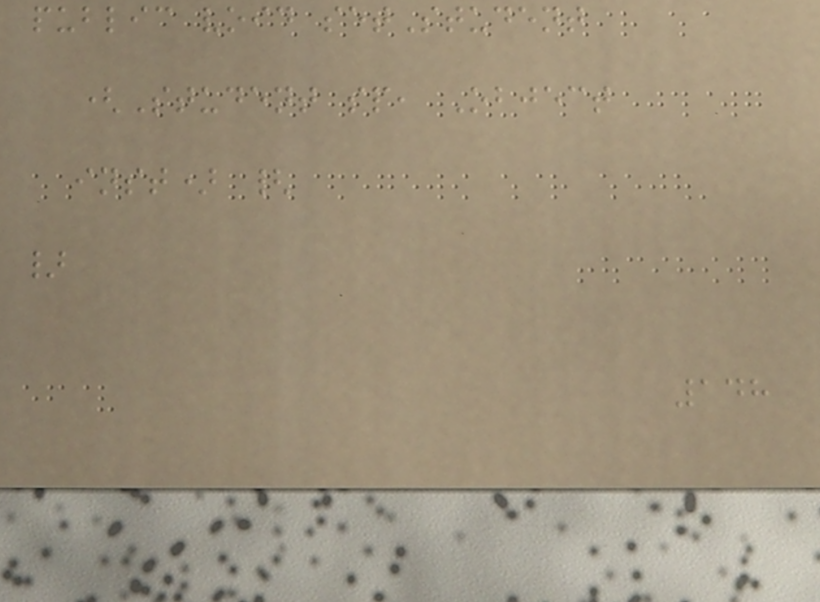public void setStudent
(Student sp, Object
inst) {
}
148
